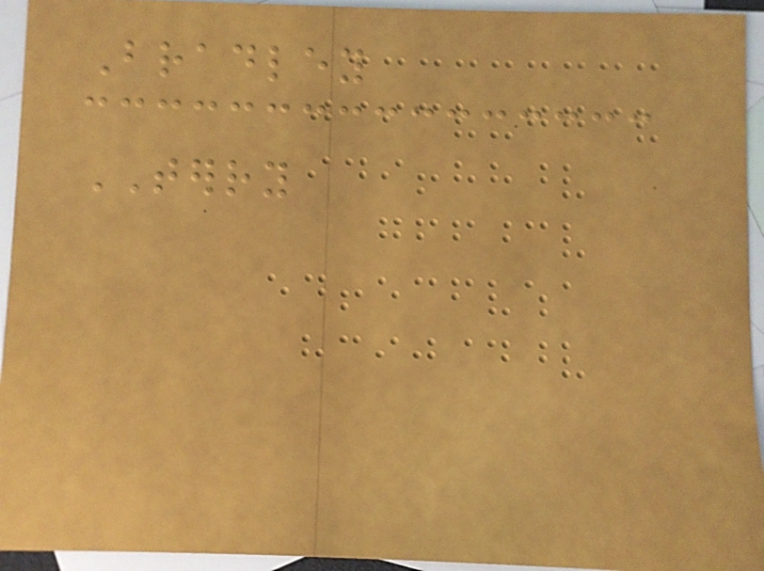Bradley
TERRY
